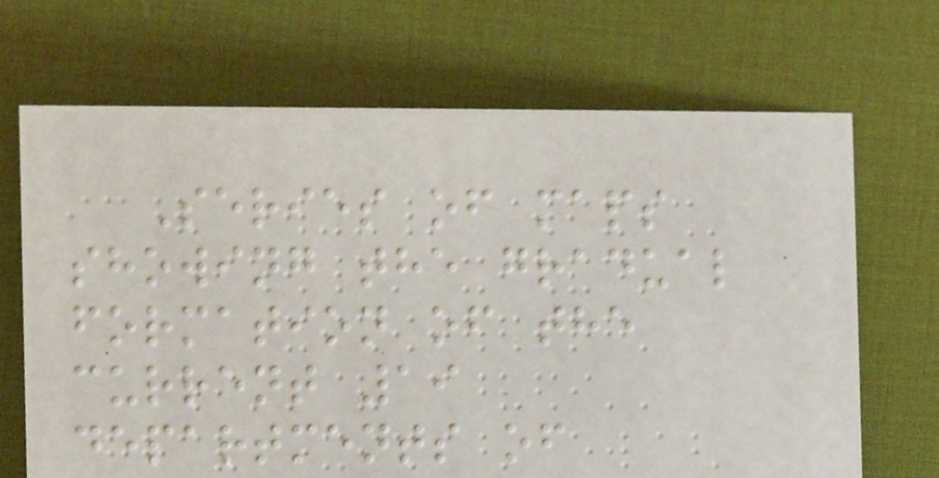Series of maps
showing the gradual
formation of the
current 19
departments of
